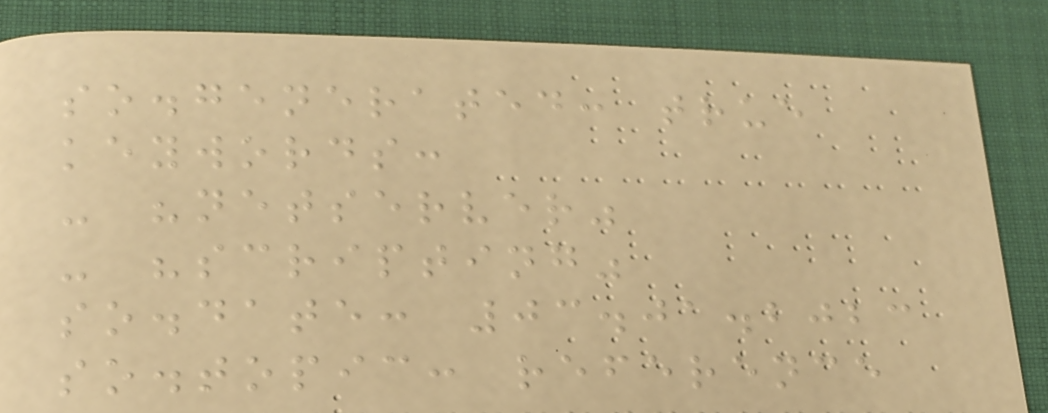so.generated: true
keywords:
- "netserver"
- "scripting"
so.date: 03.01.2023
so.topic: reference
